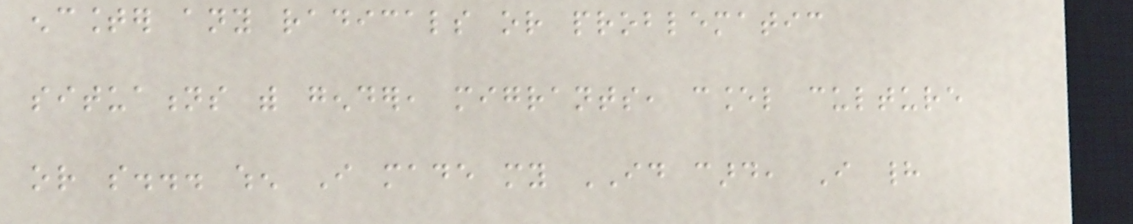encounter any radicals or problematic
situations with gender, migrants, cancel culture
or so... when I made my ID card, I had
